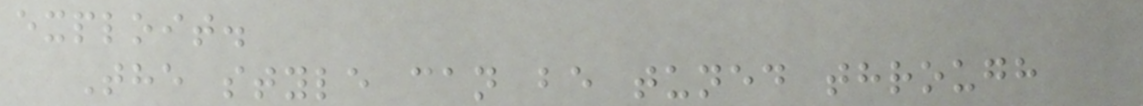exploit.
The style can be tuned through
